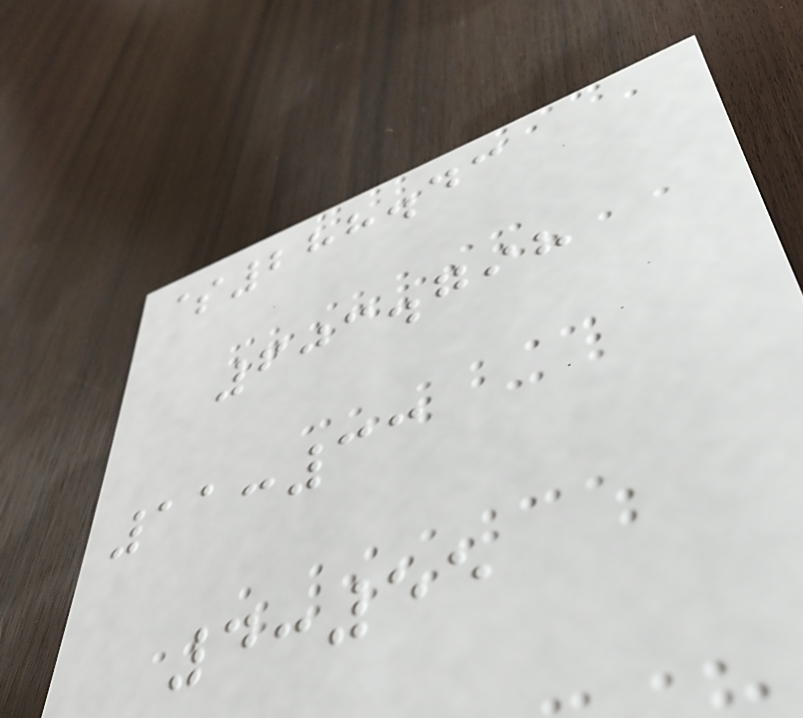$288.43
603.798
11:33
4:55
